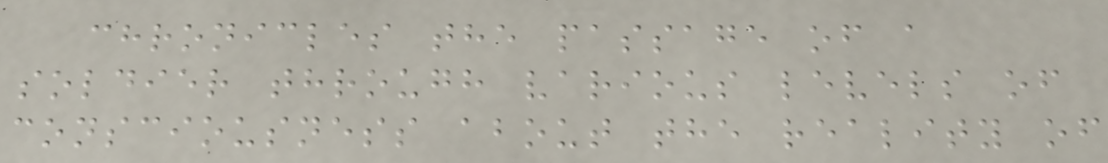chronicles the passage of a
soldier through various levels of
consciousness about the reality of
